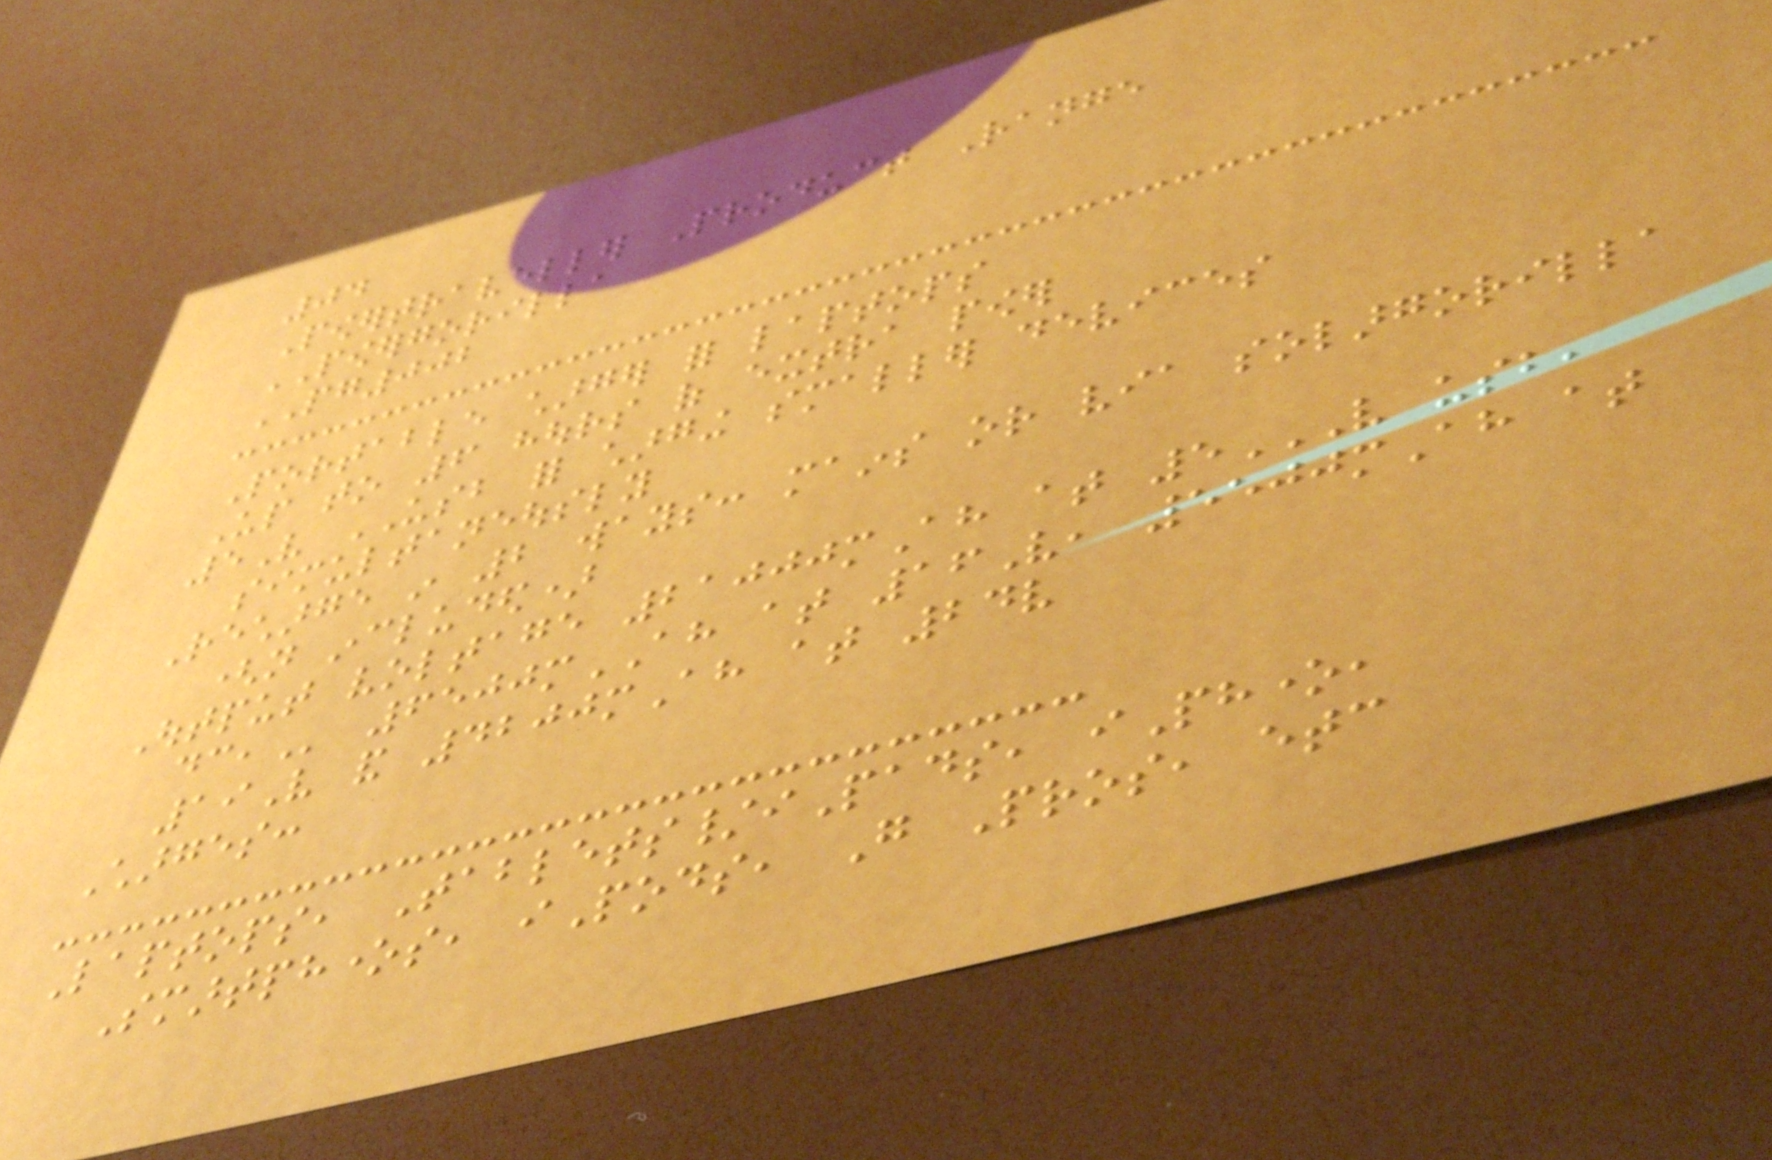04
Powertraveller Product Range
POWERGORILLA
PG002
Portable charger for laptops
Up to 6 hours of extra power
5V USB for charging smaller devices
simultaneously
Recharge in 2 ways: mains or via solargorilla
(not included)
Output voltage 21000mAh at 5V USB,
DC, 6500mAH at 16V, 5500mAh at
19V and 4200mAh at 24v
Charges:
Laptops, Tablets/iPads, iPhone,
Smartphones, iPods, Go Pros, etc
